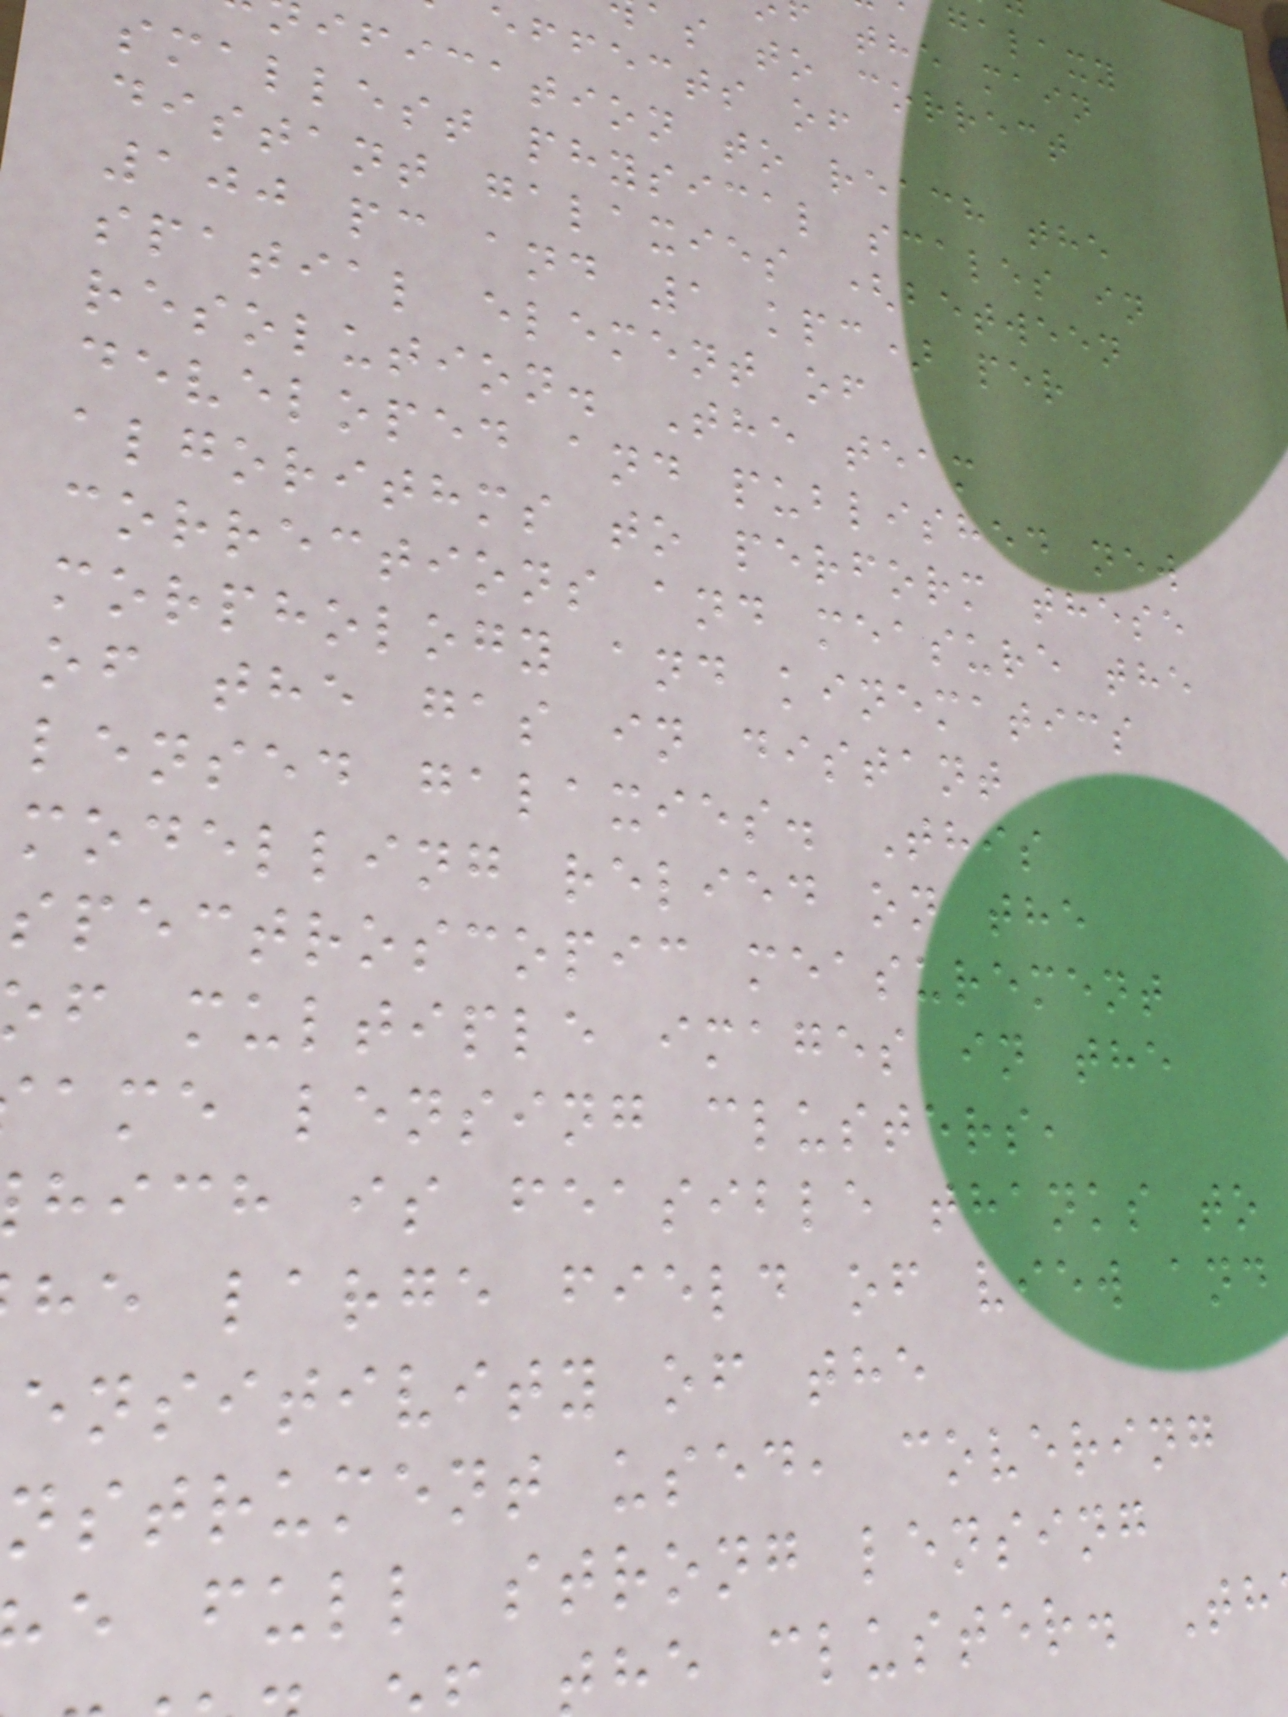the main
as to correct
effects of
ification to reach the
smallest physical scales in
distant galaxies (between
100 pc and 1 kpc) per
spatial element of
resolution. The team
developed and published new
algorithms to perform these
corrections and measure the
morphology and kinematics
of the gas in distant
lensed galaxies. This
modelling relied on the
spectroscopic measurement
f multiple images in the
ame lensing clusters,
hich is feasible thanks to
he large field of view and
ensitivity of the
nstrument used, covering
e full strong lensing
he cluster. Th
